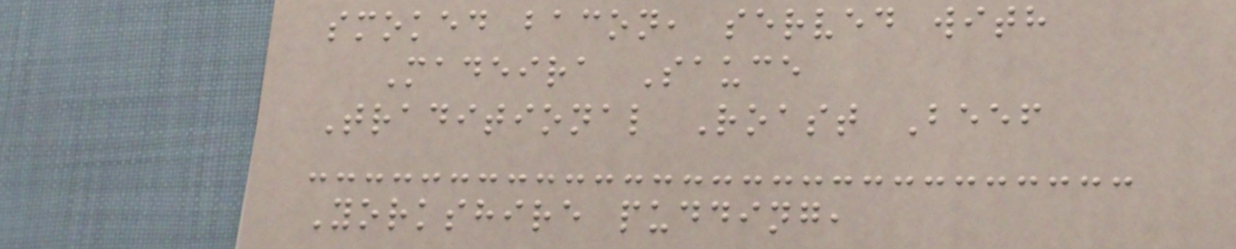smoked bacon, served with
Madeira Sauce
Traditional Roast Beef
Yorkshire pudding,
